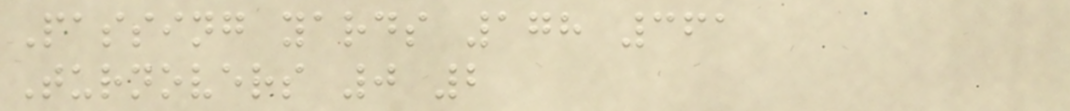Passing yards 178 361
Turnovers 0 2
